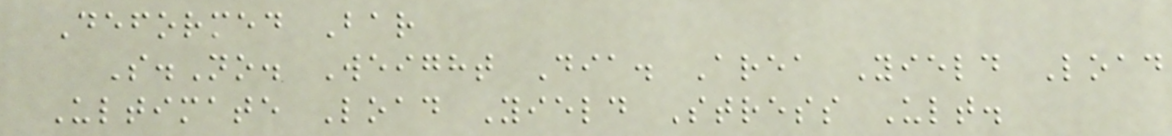Deformed Bar
S.No. Weight Dia. Area Yield Load
Ultimate Load Yield Stress Ult.
